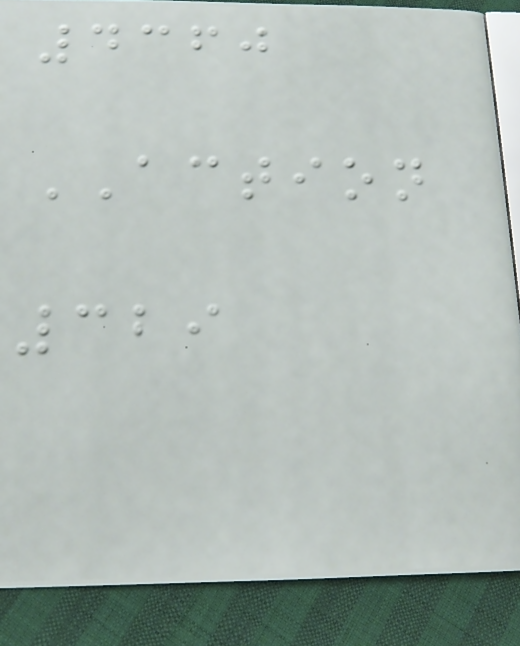4360
ACTION
329
